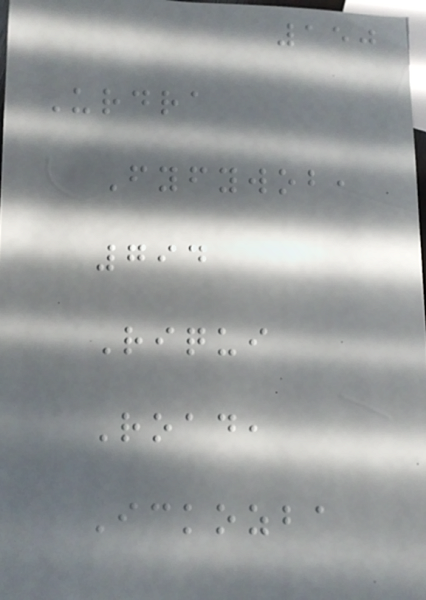150
Urdra
Fyfywob,
794
Riqui
Road,
Ickozba
